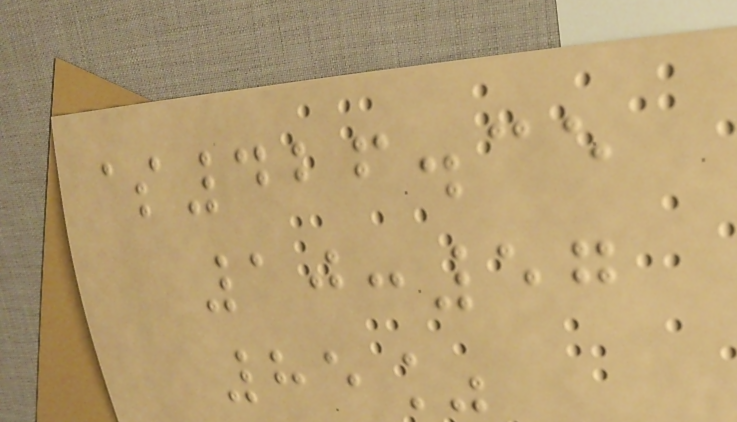$426.35
10:57
85%
